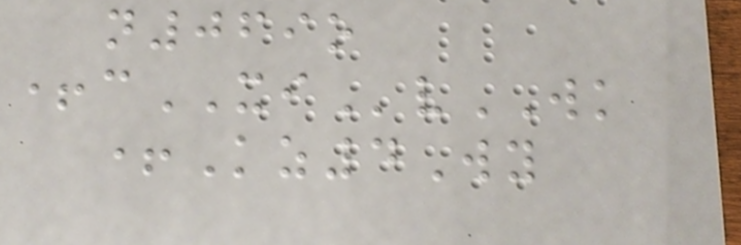n069o
+cXIvWK
+Kz4Wy
